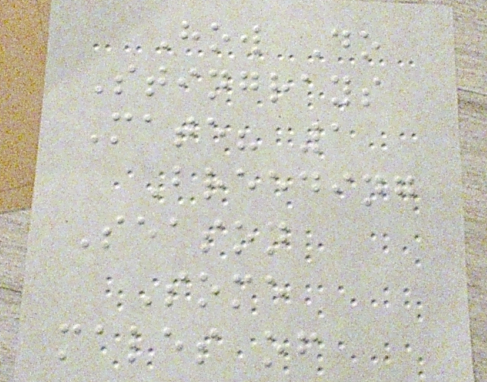How Do
Stingrays
Mate? 1
Breeding
Season
Some
males of
